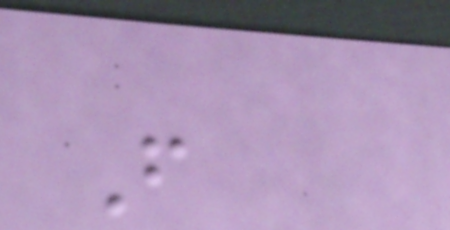F
